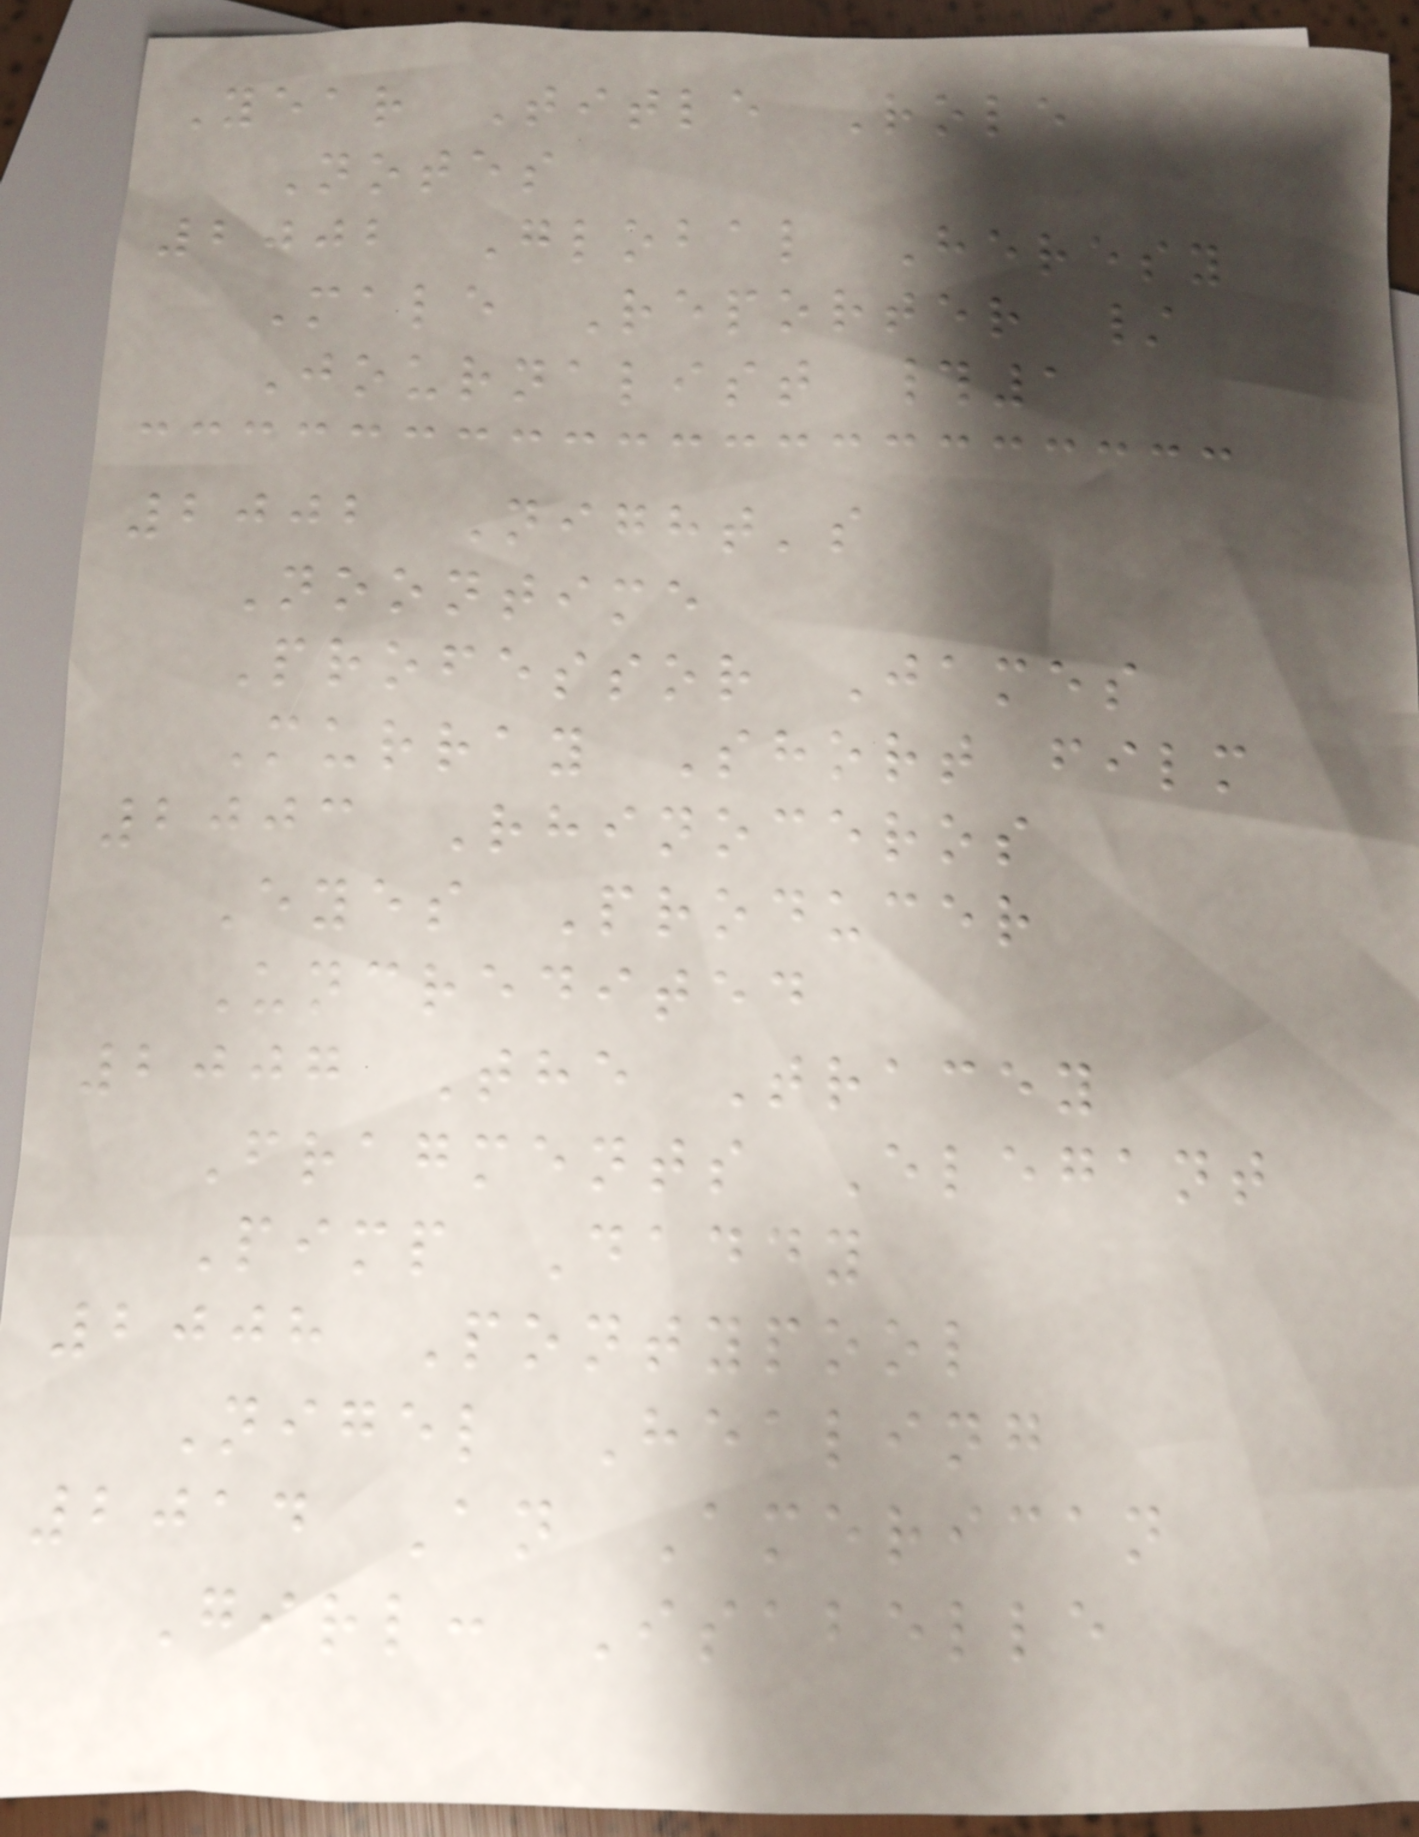Year Title Role
Notes
2002 Global Heresy
Male Reporter /
Journalist #1
2002 Night's
Noontime
Professor James
Murray Short film
2003 Rhinoceros
Eyes Producer
Uncredited
2007 The Tracey
Fragments Elegant
Pimp Daddy
2008 Pontypool
Nigel Healing
2014 An American
Girl: Isabelle
